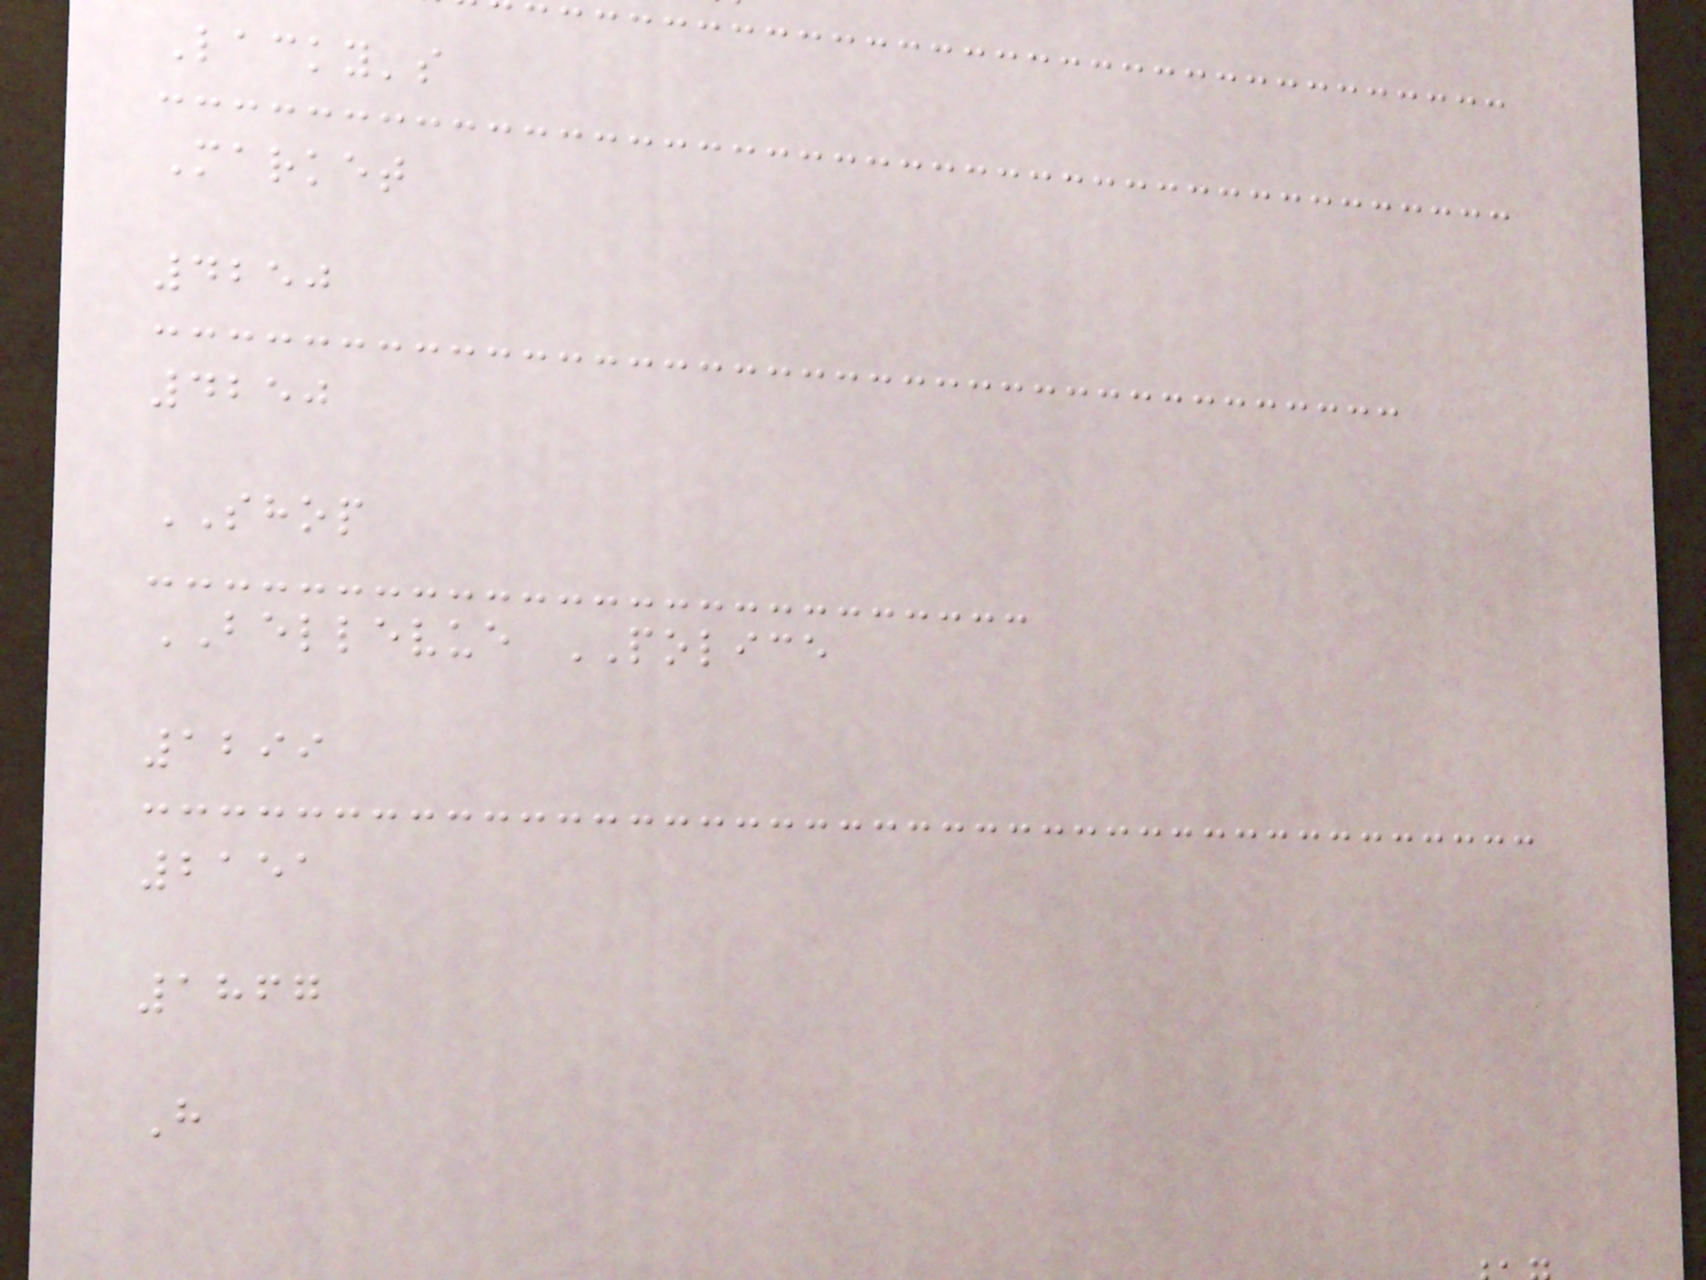Lacky's
Market
4250
4250
SHOP
BELLEVUE POLICE
1299
2151
1867
H
